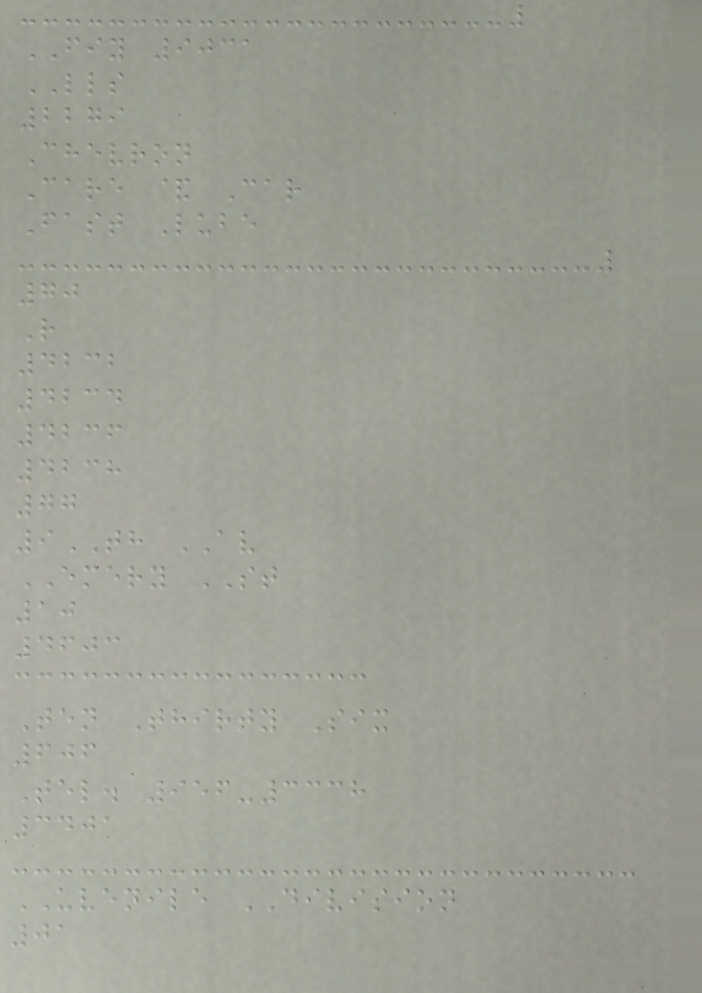FIY 9031
LLS
2279
Chevron
Care & Car
Fast Lube
70
R
4232
4234
4236
4238
77
9TH AV
EMERY ST
10
4603
Ten Thirty Six
606
Tel. 956-3338
3401
UVENILE DIVISION
01
